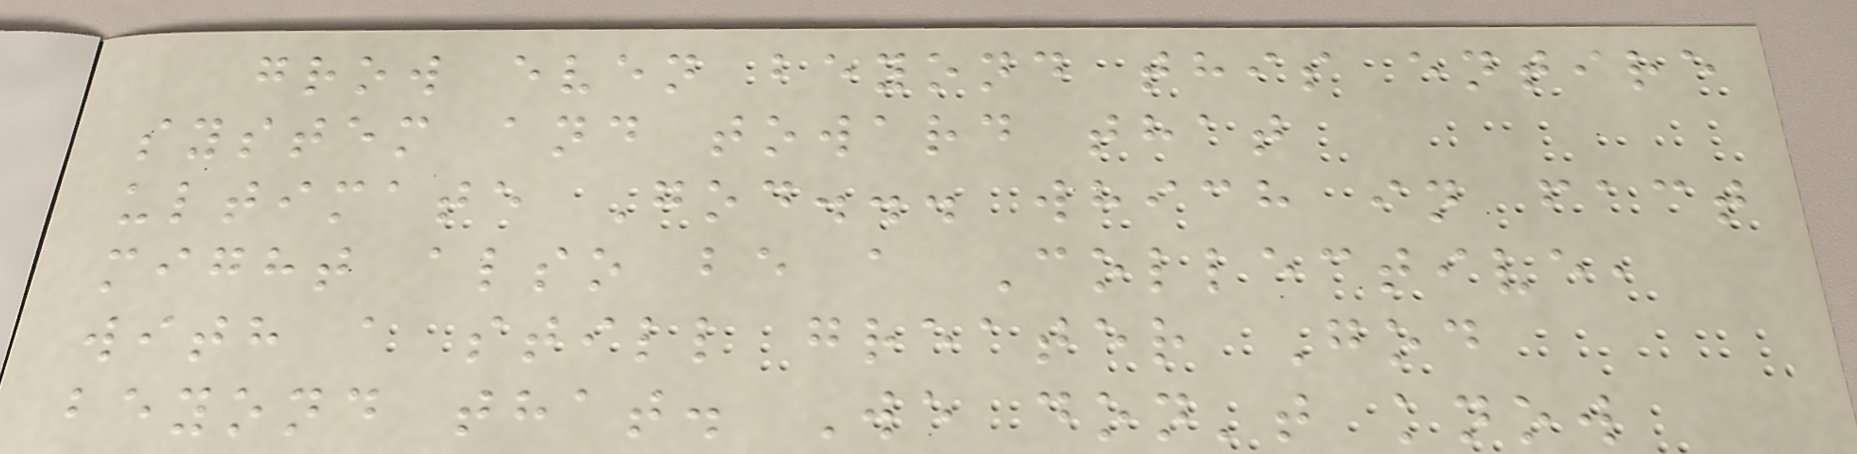grow even beyond this entire
system and toward that
ultimate God... which in fact
might also be a Collective,
with a still greater God
beyond that. We don't know
